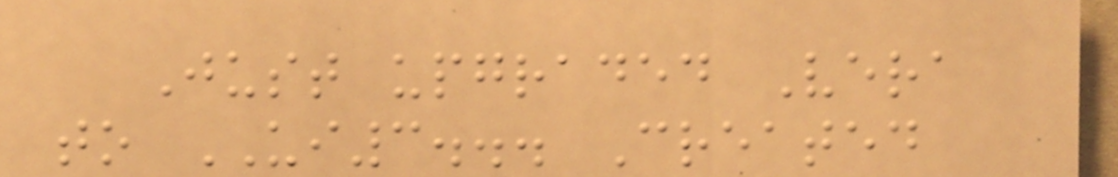Just upgraded Vera
to UI3... Created
